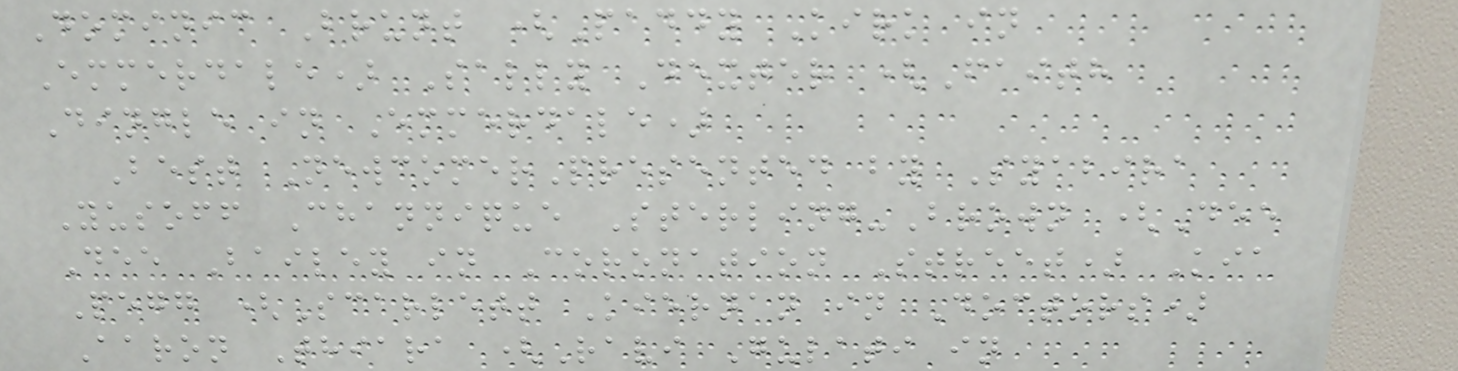Dominic Brunt (Paddy Kirk in
Emmerdale) Sally Dexter (Faith
Dingle in Emmerdale)
Best NewcomerPresented by Syabira
Yusoff Channique Sterling-Brown (Dee
Dee Bailey in Coronation Street) Kia
Pegg (Scarlett Kiernan in Doctors)
Aaron Thiara (Ravi Gulati in
